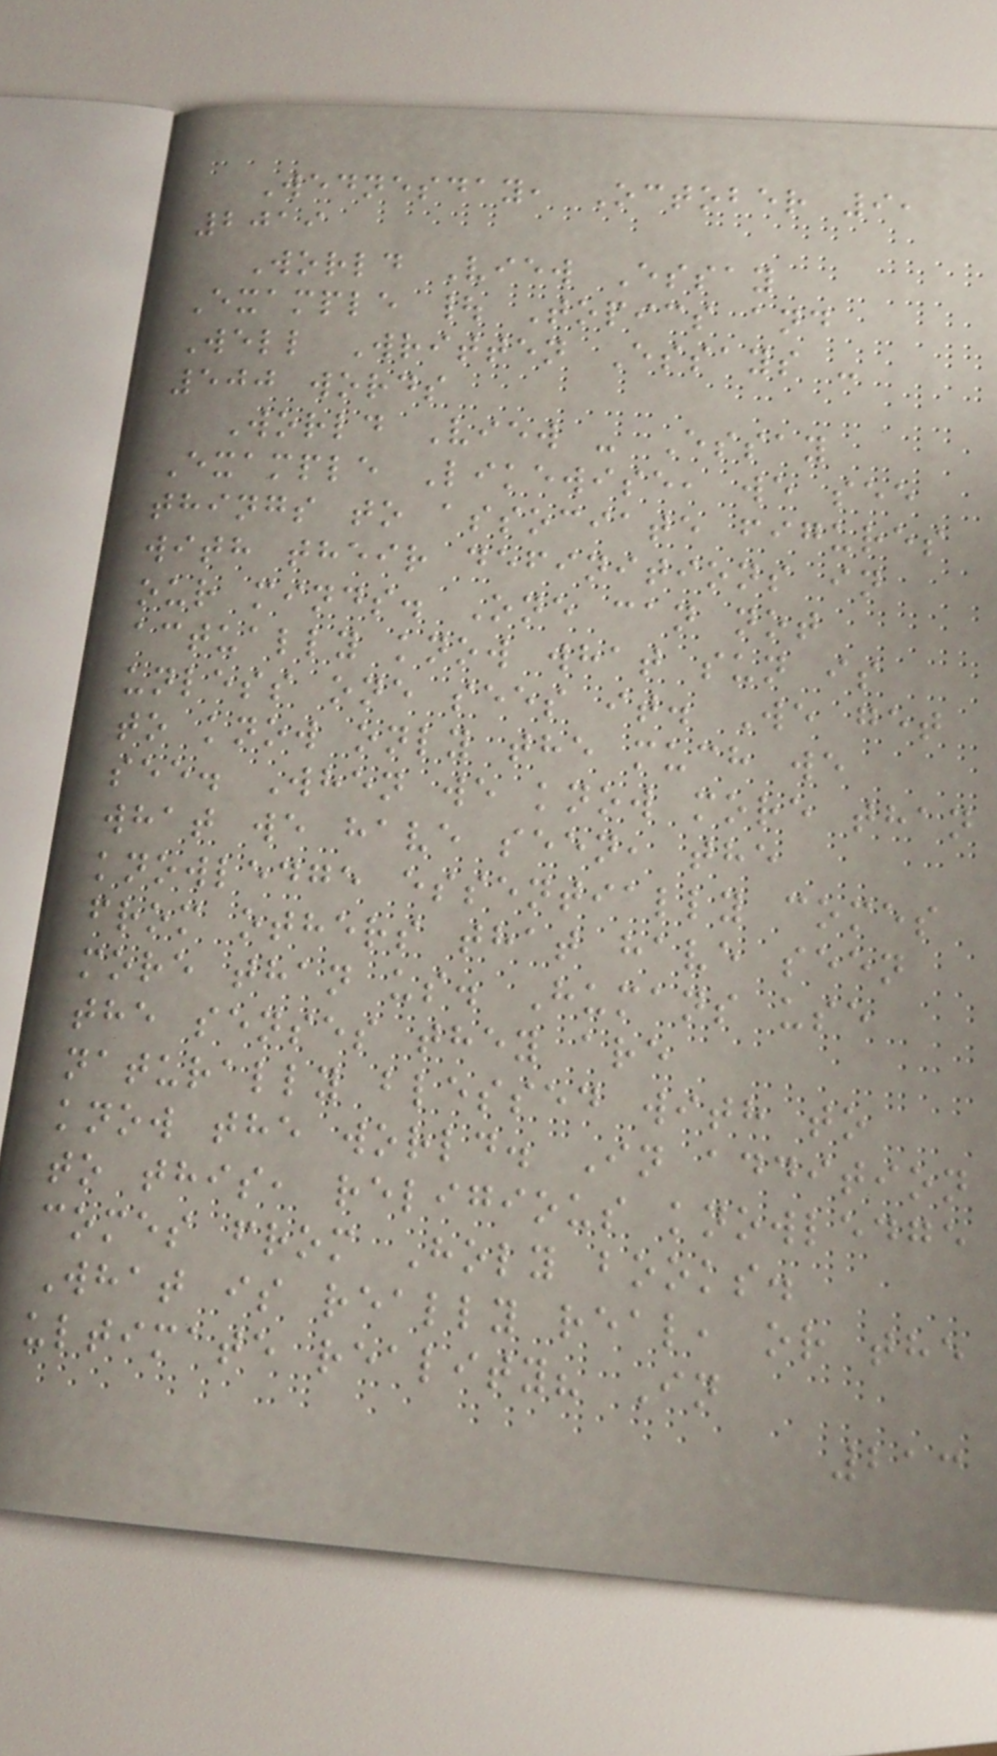Wednesday, October 9,
2019
World View Essay
Example | Topics and
Well Written Essays -
500 words
World View - Essay
Example Likewise, we see
things to associate figures
with their definitions in
our minds. One can not
actually know what sun is
unless one sees it. We get
to know only the much we
see. When we know more than
what we have seen, the
knowledge essentially comes
from others that have seen
more than us. Humans use
the senses they are
naturally blessed with to
know the world. In addition
to this, religious knowledge
comes from Holy books.
What is really real, or the
ultimate reality? In
213
